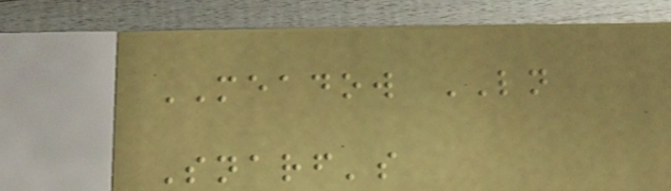MEADOW LN
Snarf's
